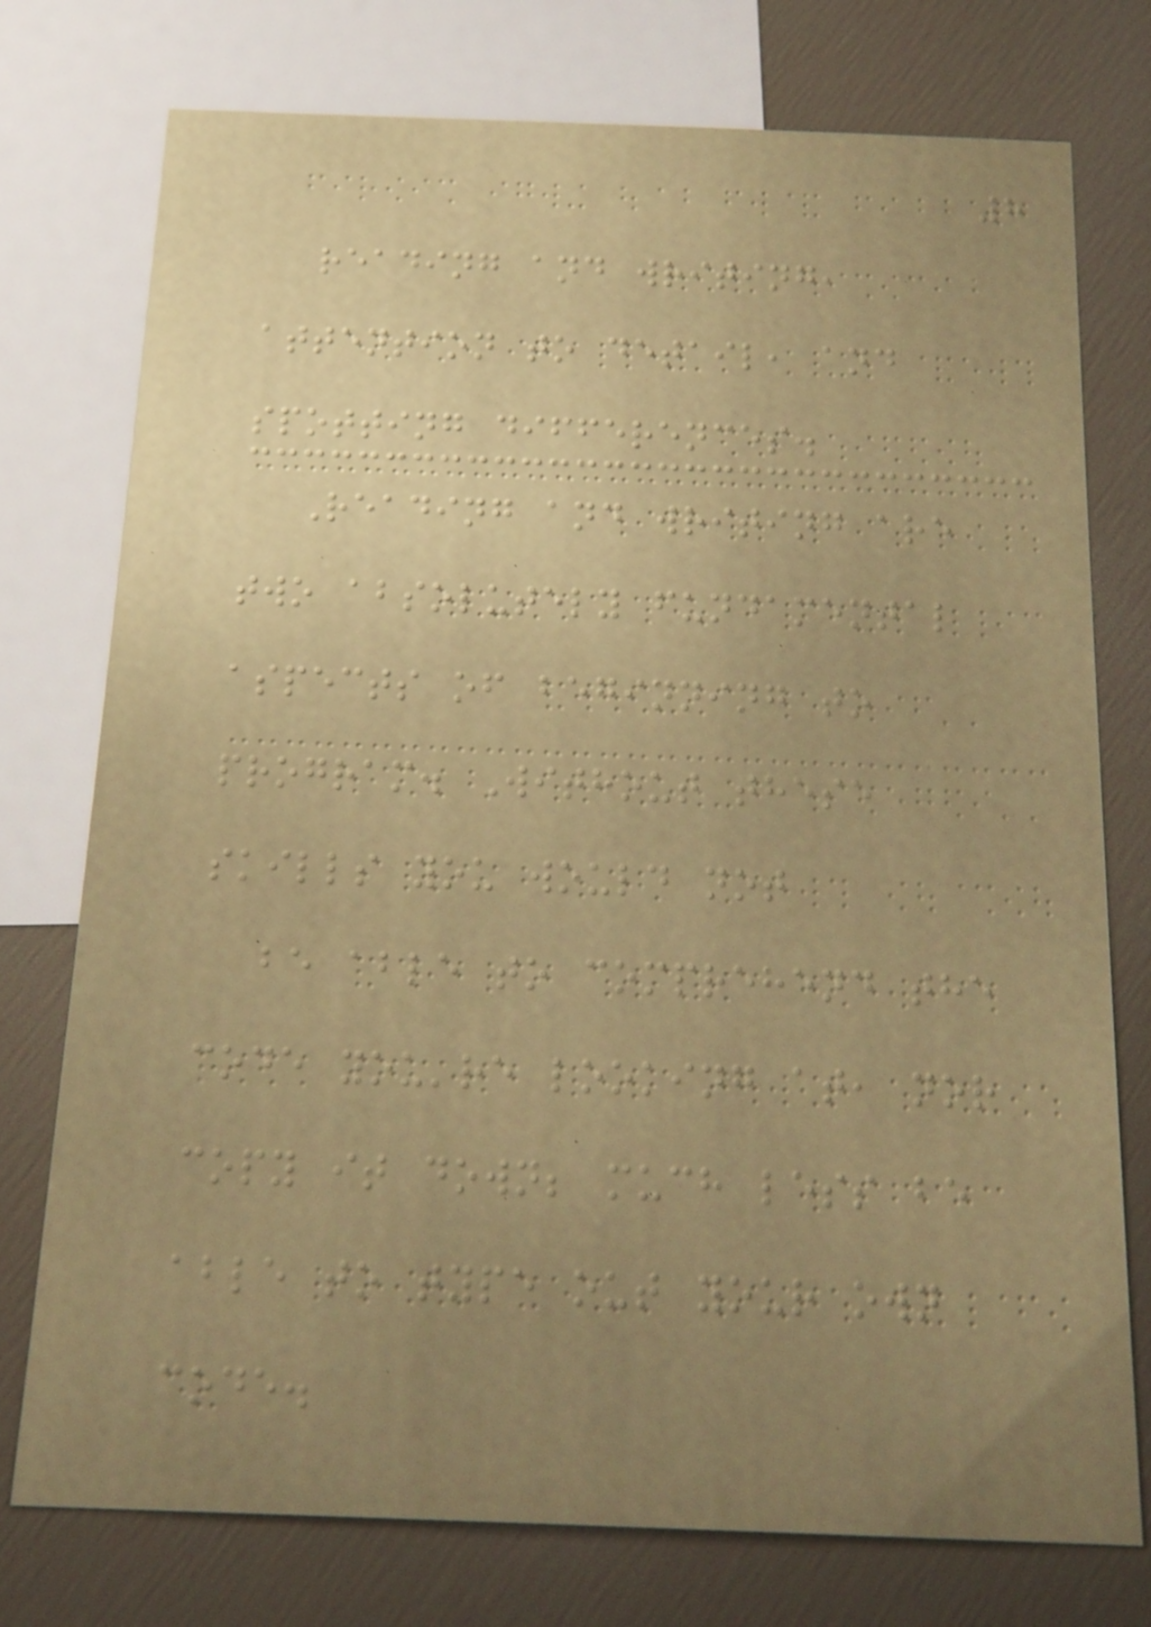8
reading and writing,
attention to detail, and
spotting differences.
Reading and writing are
two absolutely fundamental
aspects of beginning to
program. Without these
skills you would not
be able to comprehend the
code you're looking at, nor
copy it down; much less be
able to type out your own
code.
